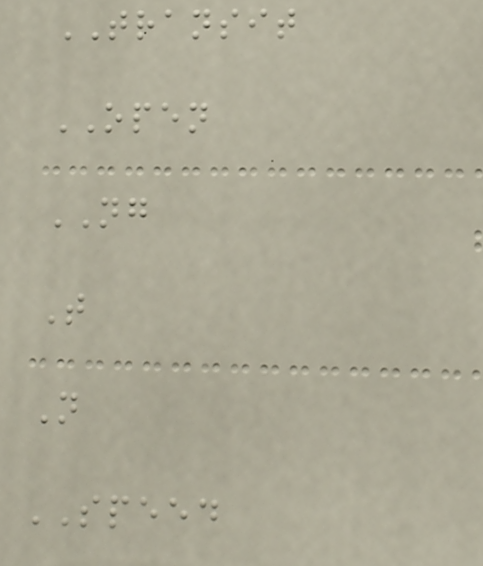TRANSIT
OPEN
NG
T
N
SPEED
